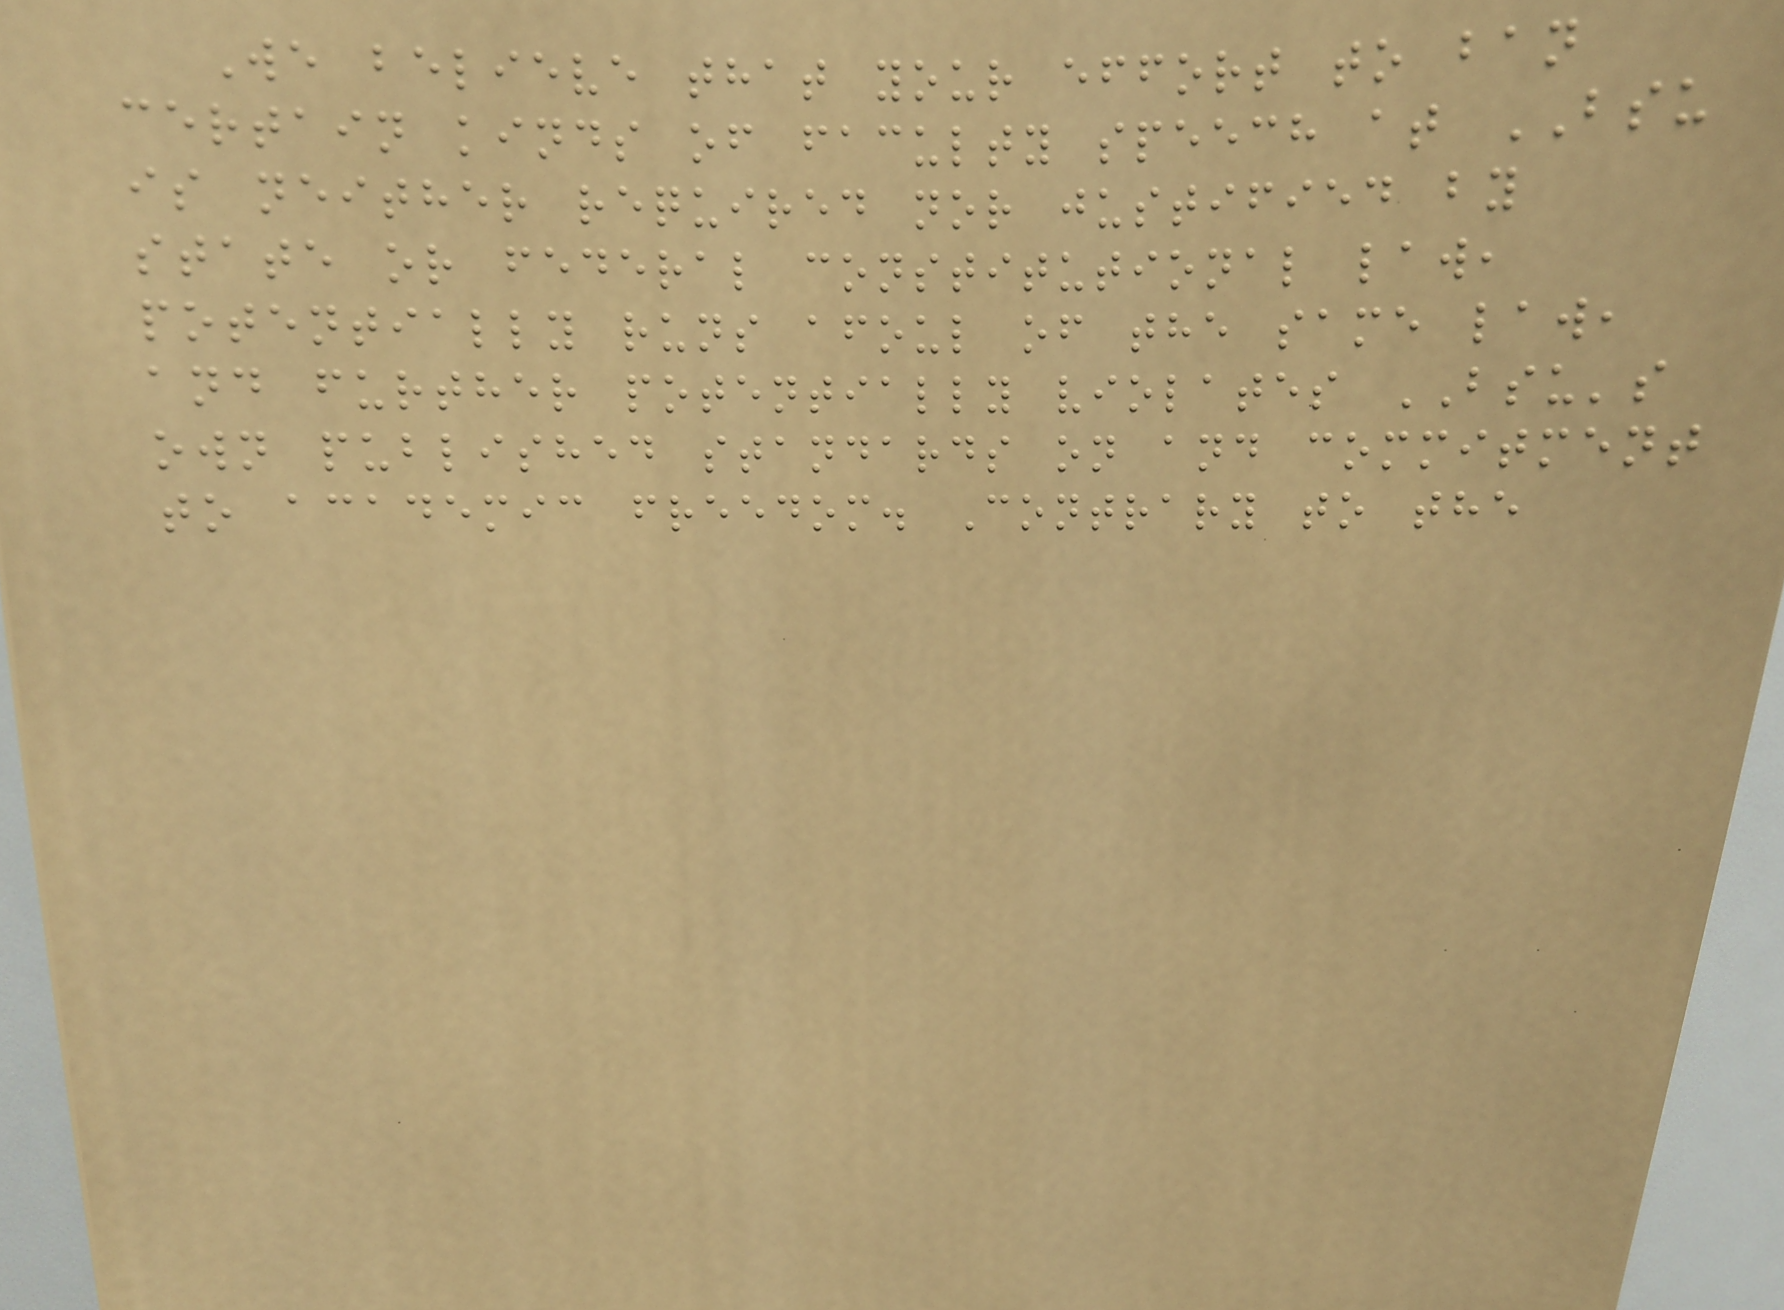We believe that your effort to ban
certain kinds of faculty speech at BSU
is neither required nor justified by
state or federal constitutional law,
potentially runs afoul of the same law,
and further potentially violates BSU's
own published standards on and commitment
to academic freedom. Contrary to the
